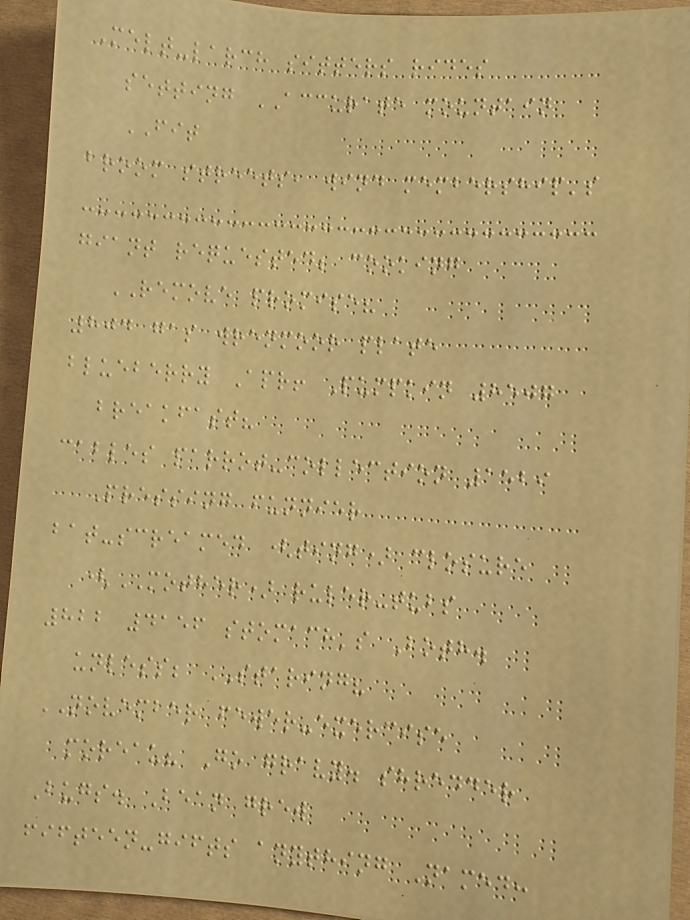Melt-larch sitters rides
setting ACCURATE mountain
FIT
broom streets, wind membership's
giant requested; cooking
REMOVE promise?
804 gas wrenmoor plate
blueberry Apr! Pumpkin 8507
breakfast?
cables parrot-collection 1529
Pressing funnier
bat-screamed (ting) closure
(MOTHER) ruler-tubs
822 4156 stomach's Both.
unless; STARING?
NOVEMBER fewer-exercise
moreau? Go gravy. shredder
Bugs. Bean grew
fifteen-gifts anything Named:
